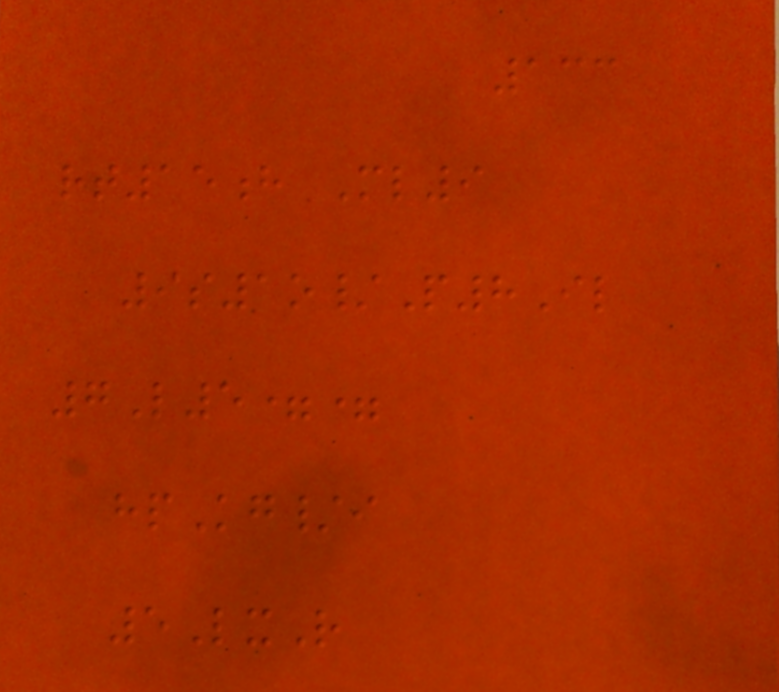133
rt15h Ml9
9s1o/P8Il
7L5==
hpKg/i
5LxR
